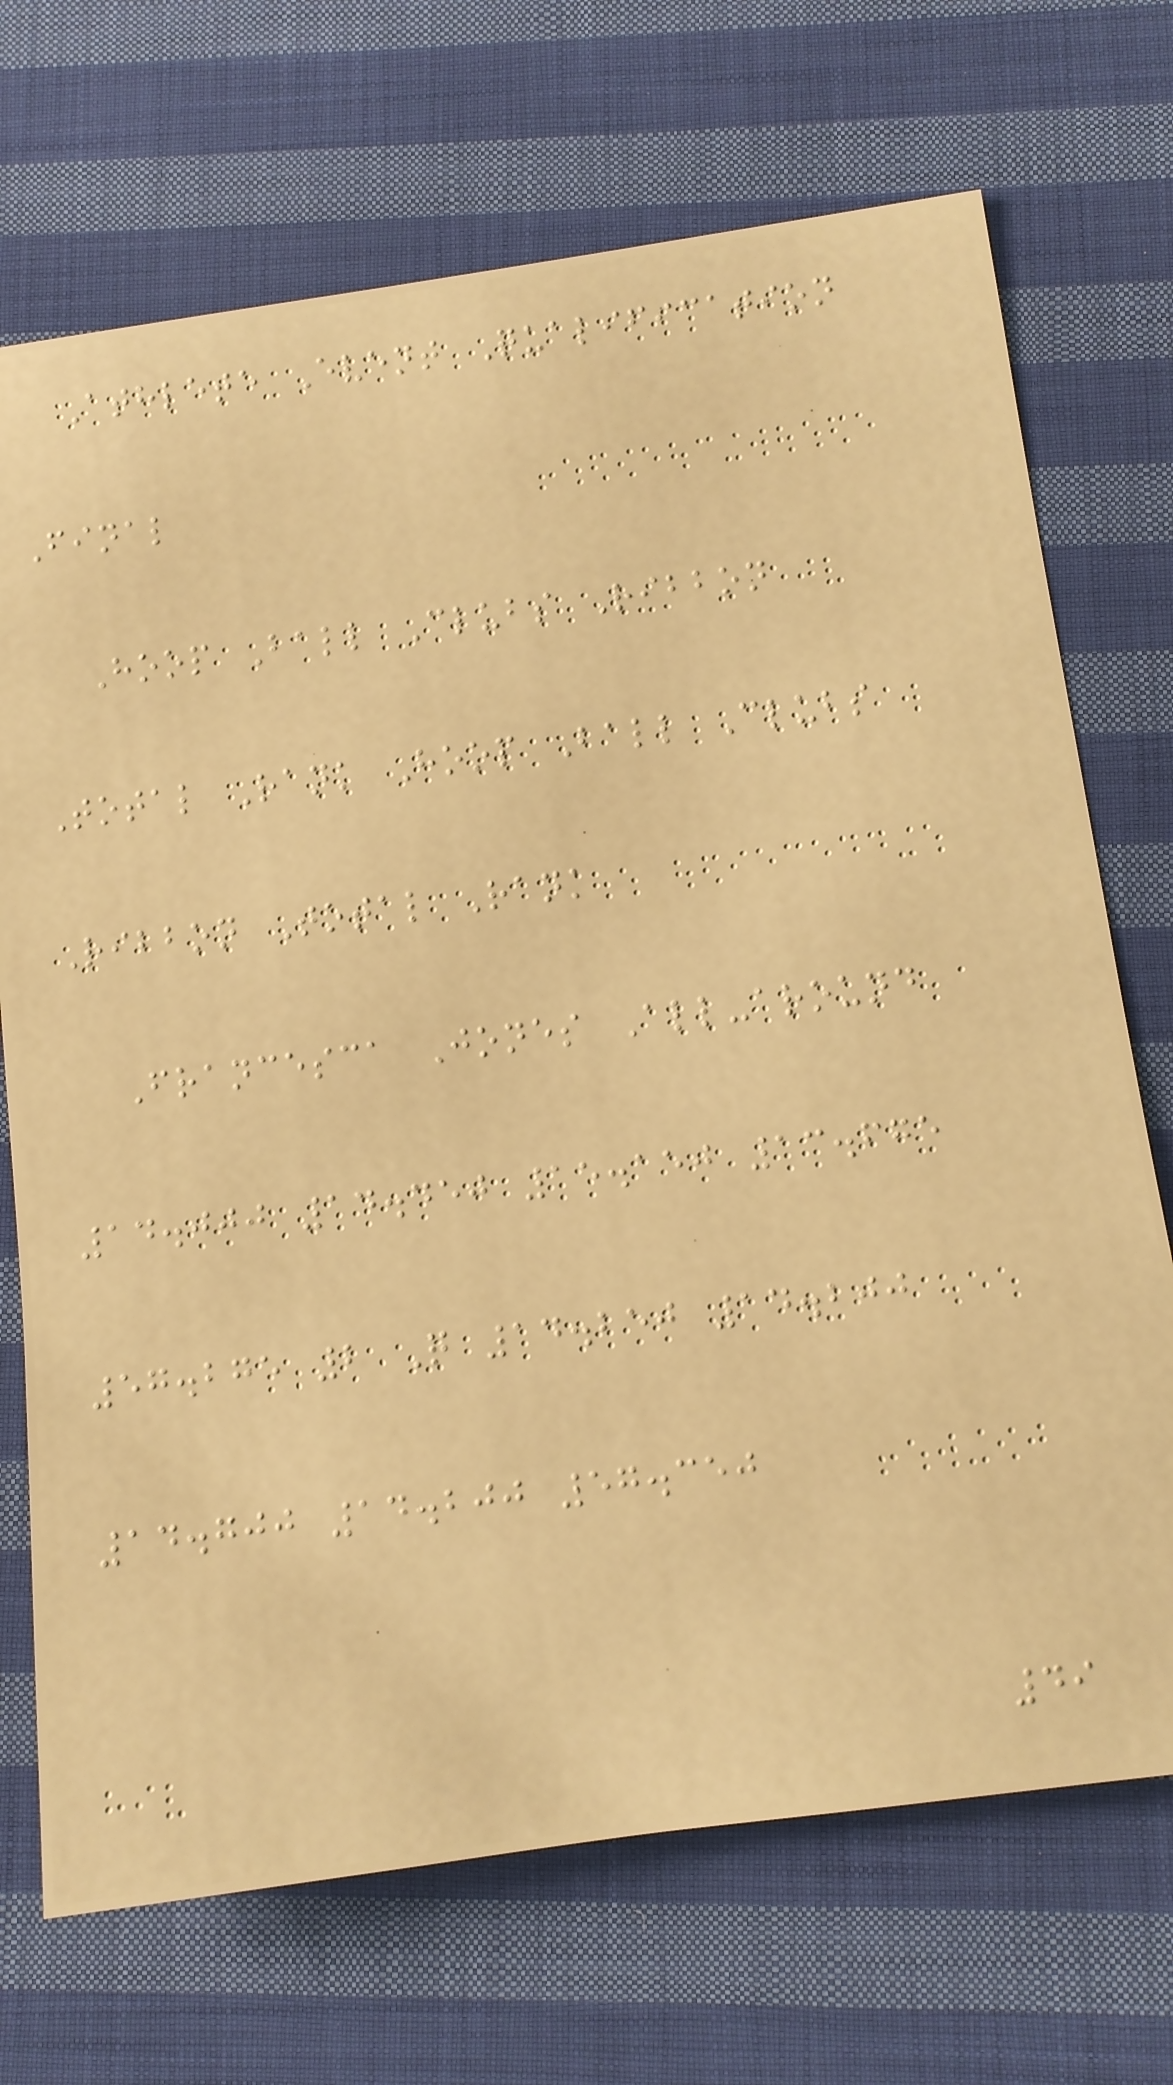Athlete Event Qualification
Final
Hoop Ball Clubs Ribbon
Total Rank Hoop Ball Clubs
Ribbon Total Rank
Francesca Jones All-around
14.000 14.450 15.150 13.675
57.275 2 Q 14.250 14.200
14.700 14.200 57.350
49
